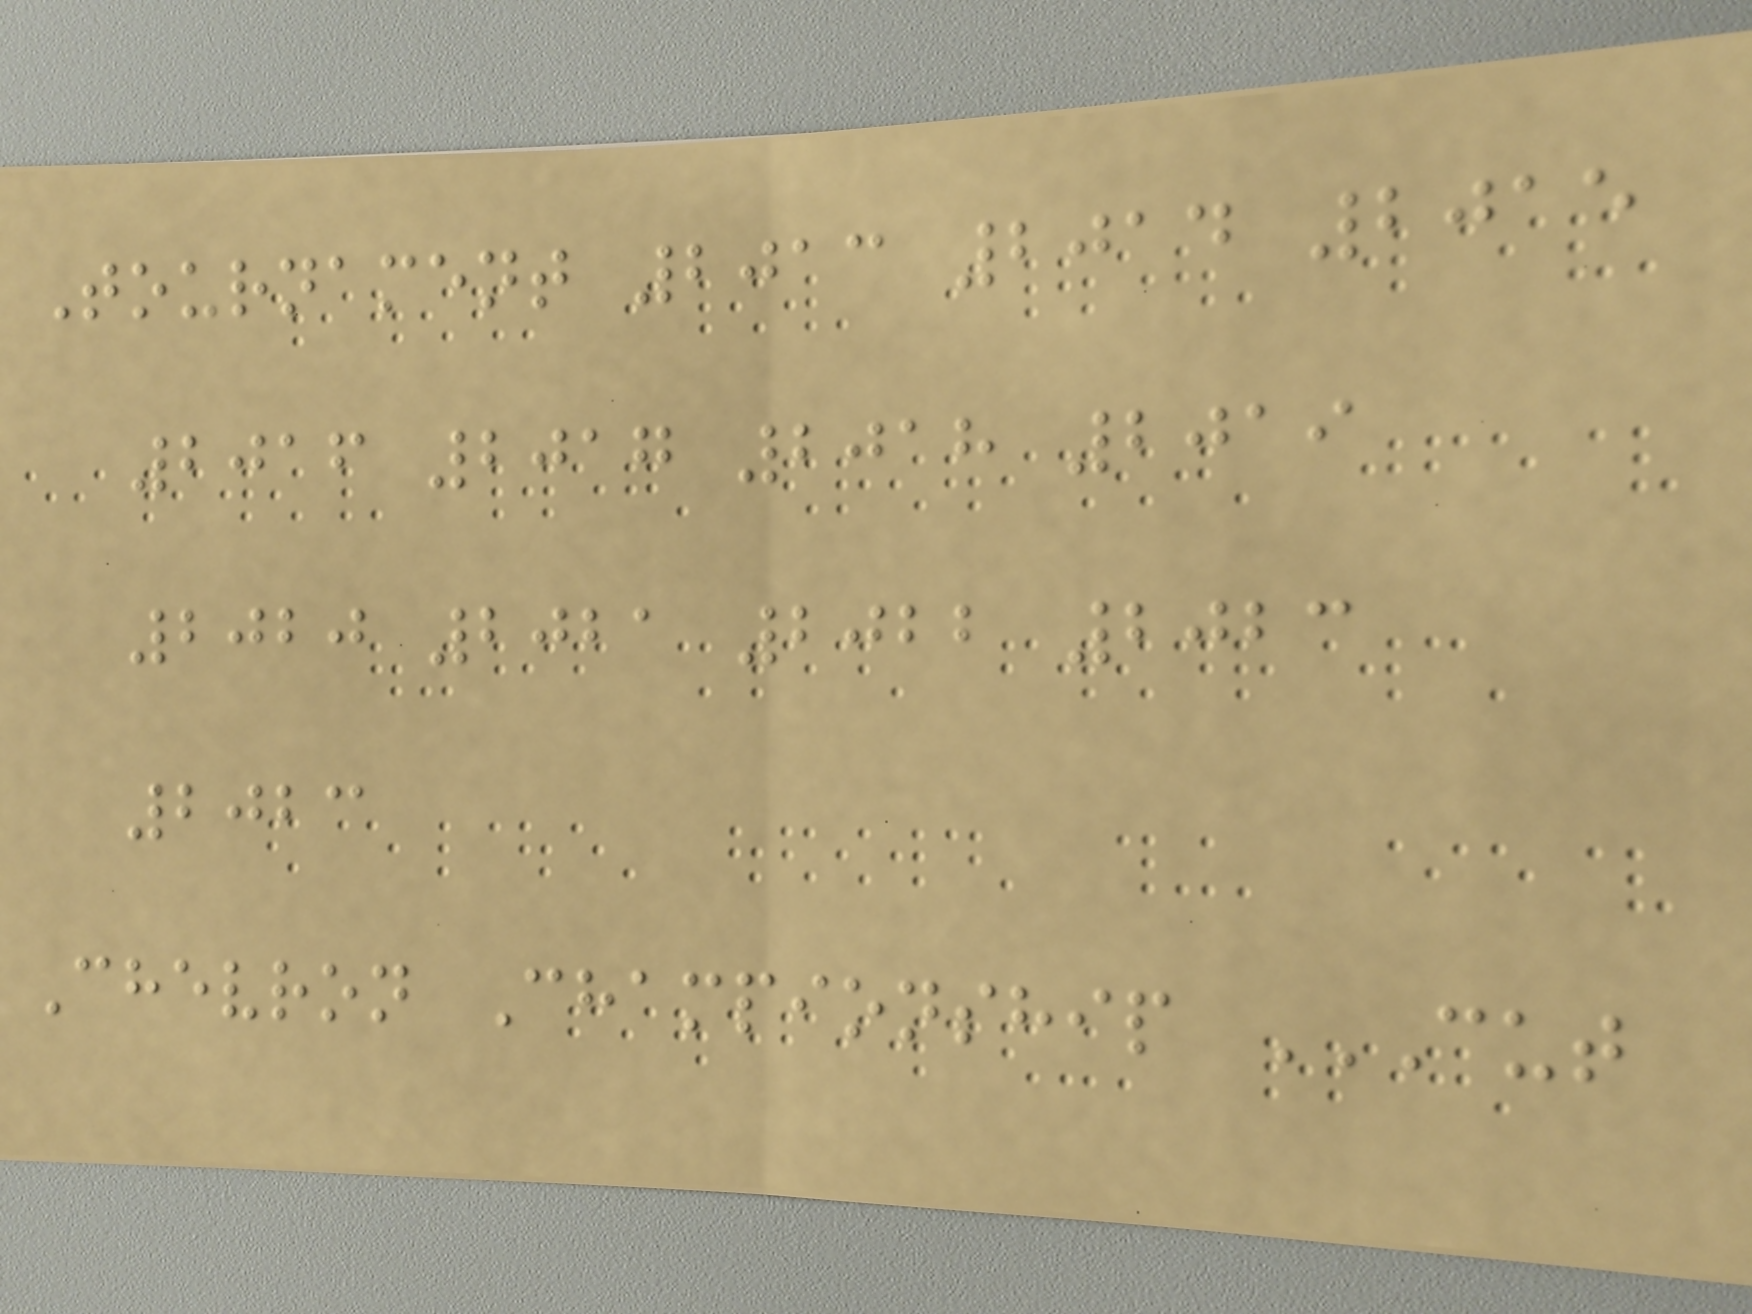Tournament 2013 2014 2015
2016 2017 2018 2019
2020 2021 2022 2023
2023
Chevron Championship CUT
